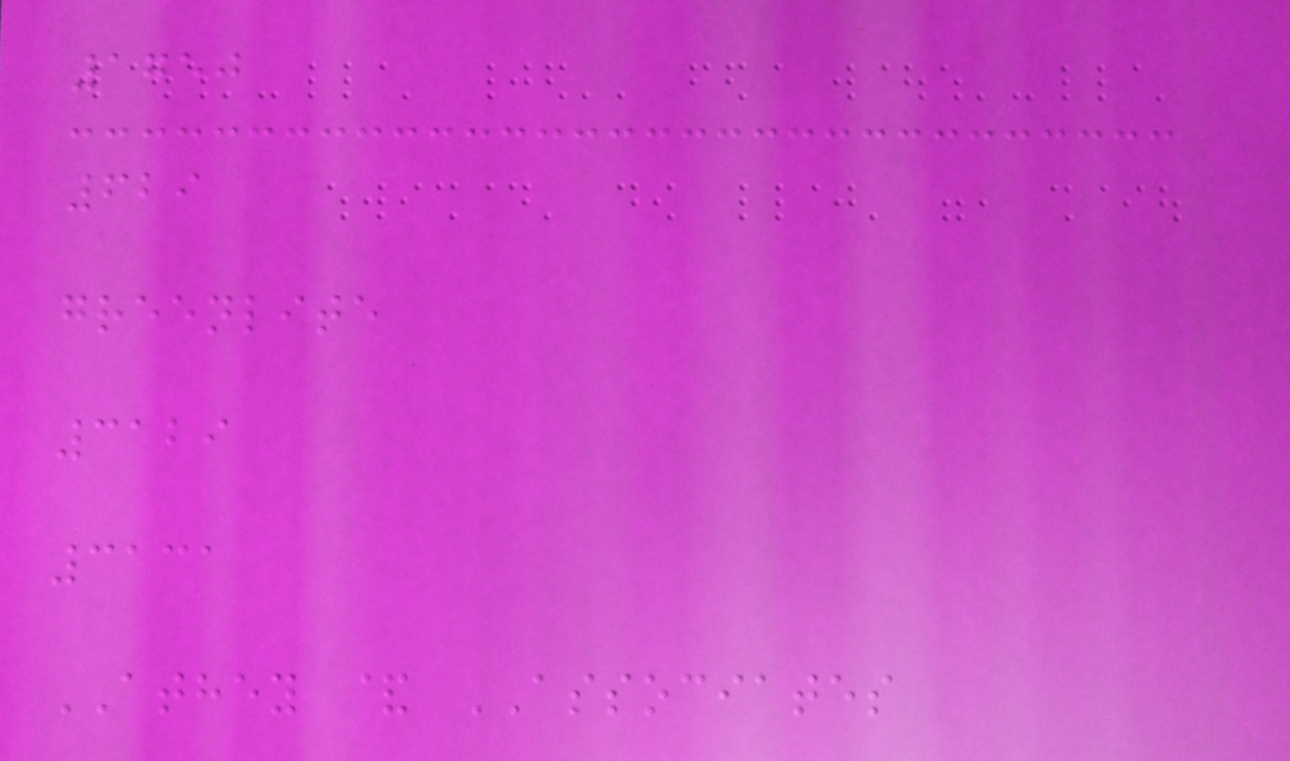1750
629
greenlite
3129
3131
ATHEY & ASSOCIATES
